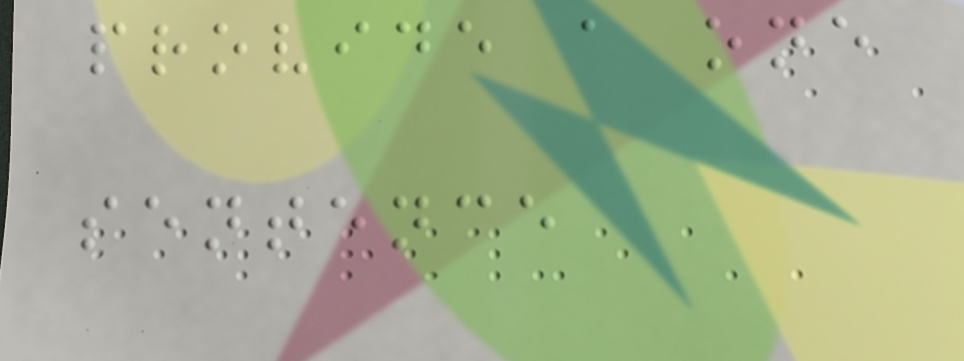provide a one
sentence
